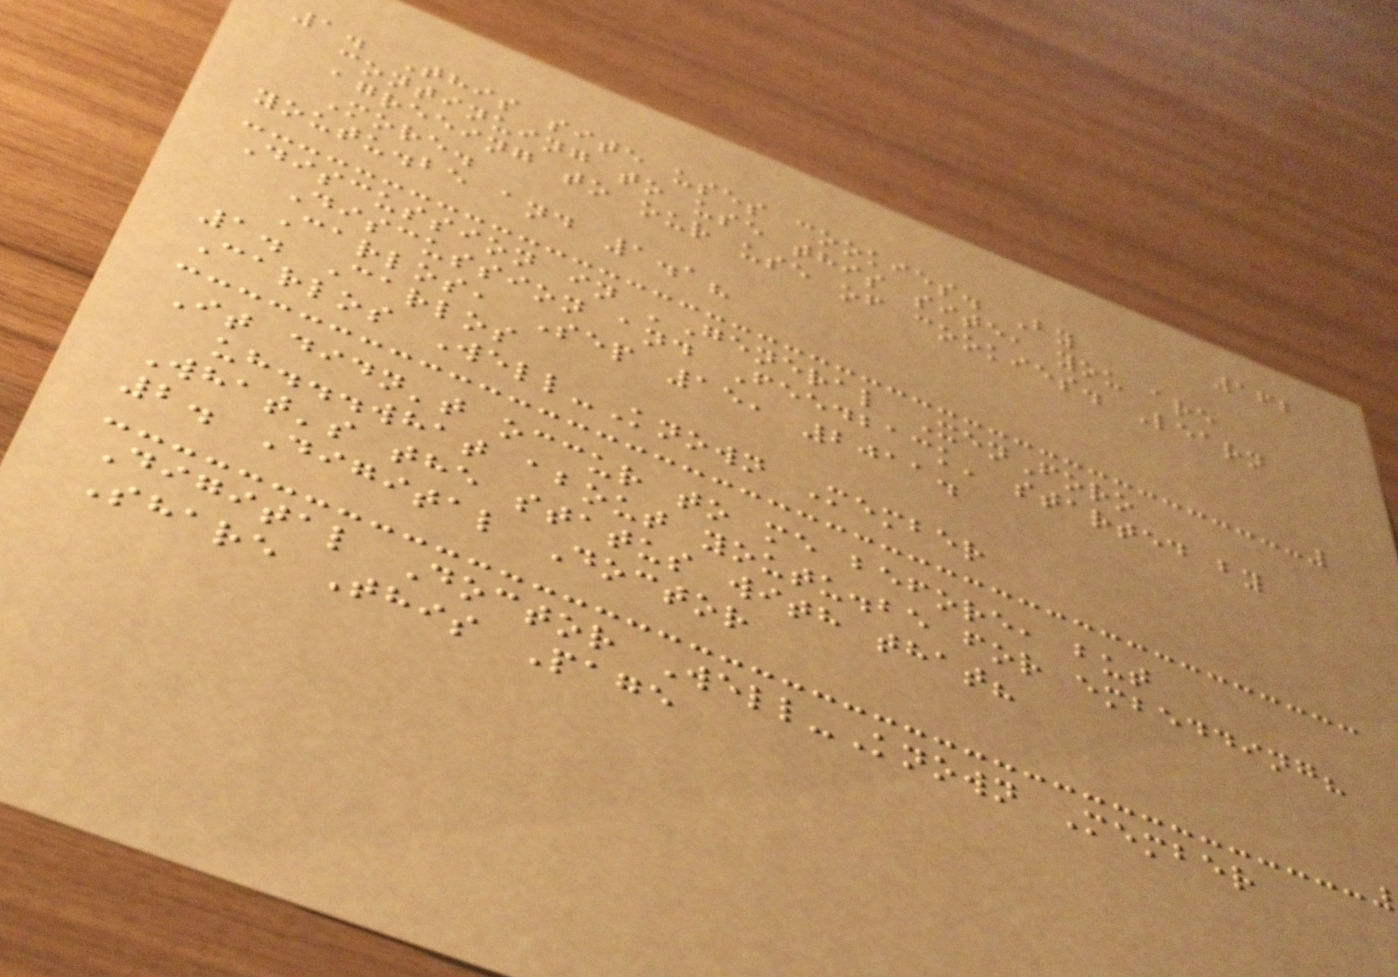162
1. This site uses cookies. By
continuing to use this site, you are
agreeing to our use of cookies. Learn
More.
youtu.be and 1.1?
Discussion in 'General XenForo
Discussion and Feedback' started by
Carlos, Sep 15, 2011.
1. Carlos
Carlos Well-Known Member
It didn't occur to me before, but
uh...what about youtu.be for embedding?
What's the status with that?
2. Digital Doctor
Digital Doctor Well-Known Member
Share This Page
